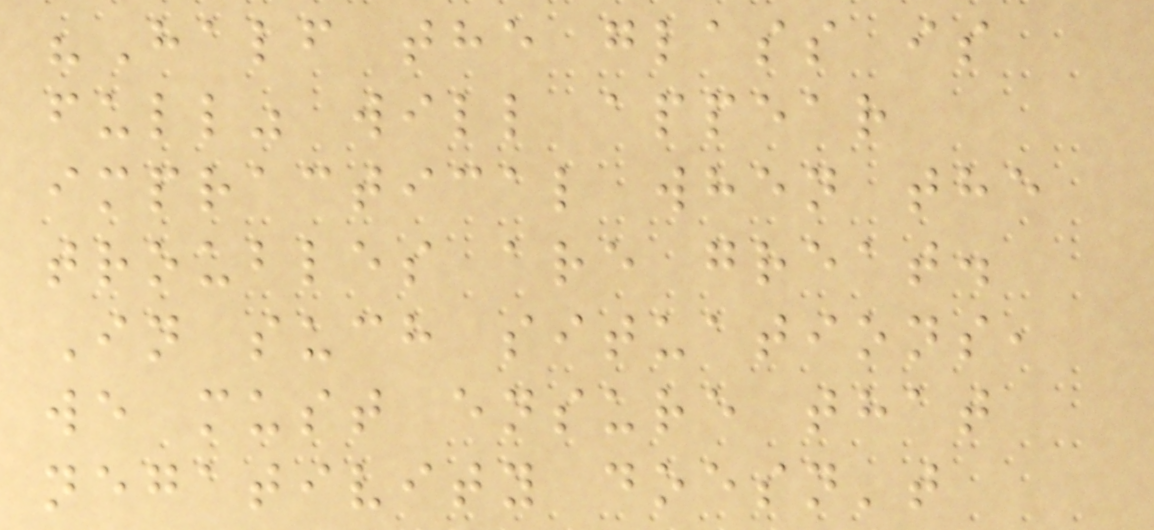"Half the glass is
full" will appear
impractical when the
troubles are great.
In such situations,
we must ensure that
negativity doesn't
